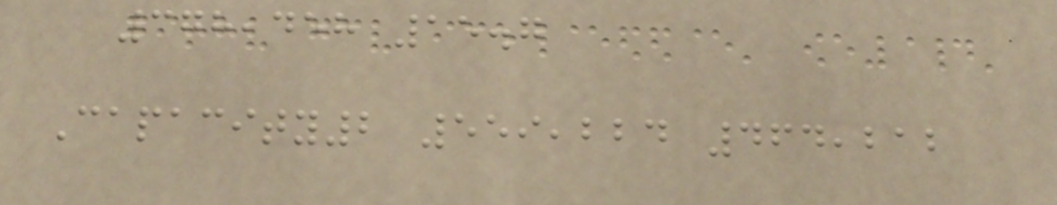378,458 15.7
Capacity2 559,224 464,212
